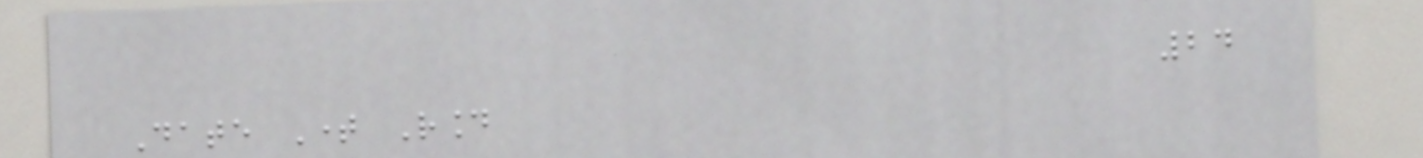24
Date Time Round
